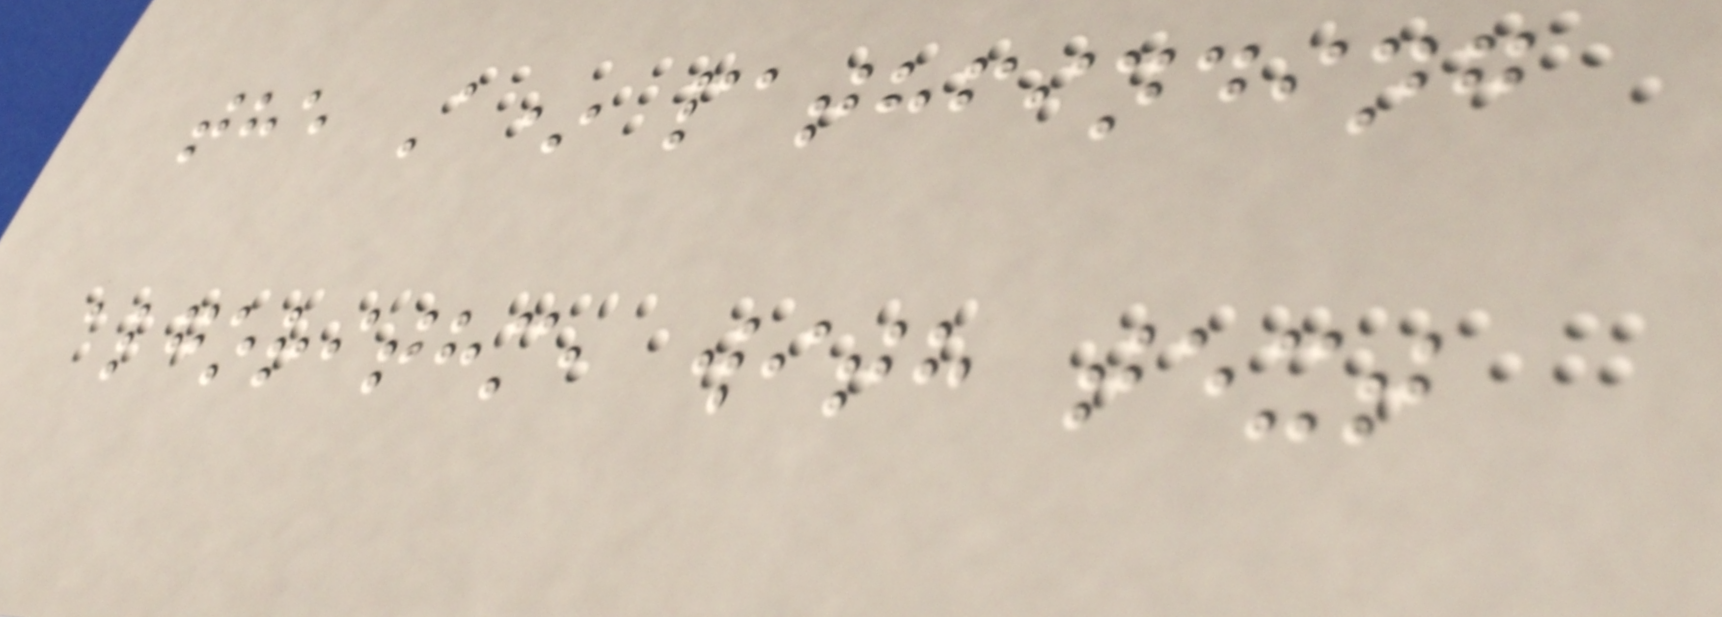the A* pathfinding
algorithm, with text
